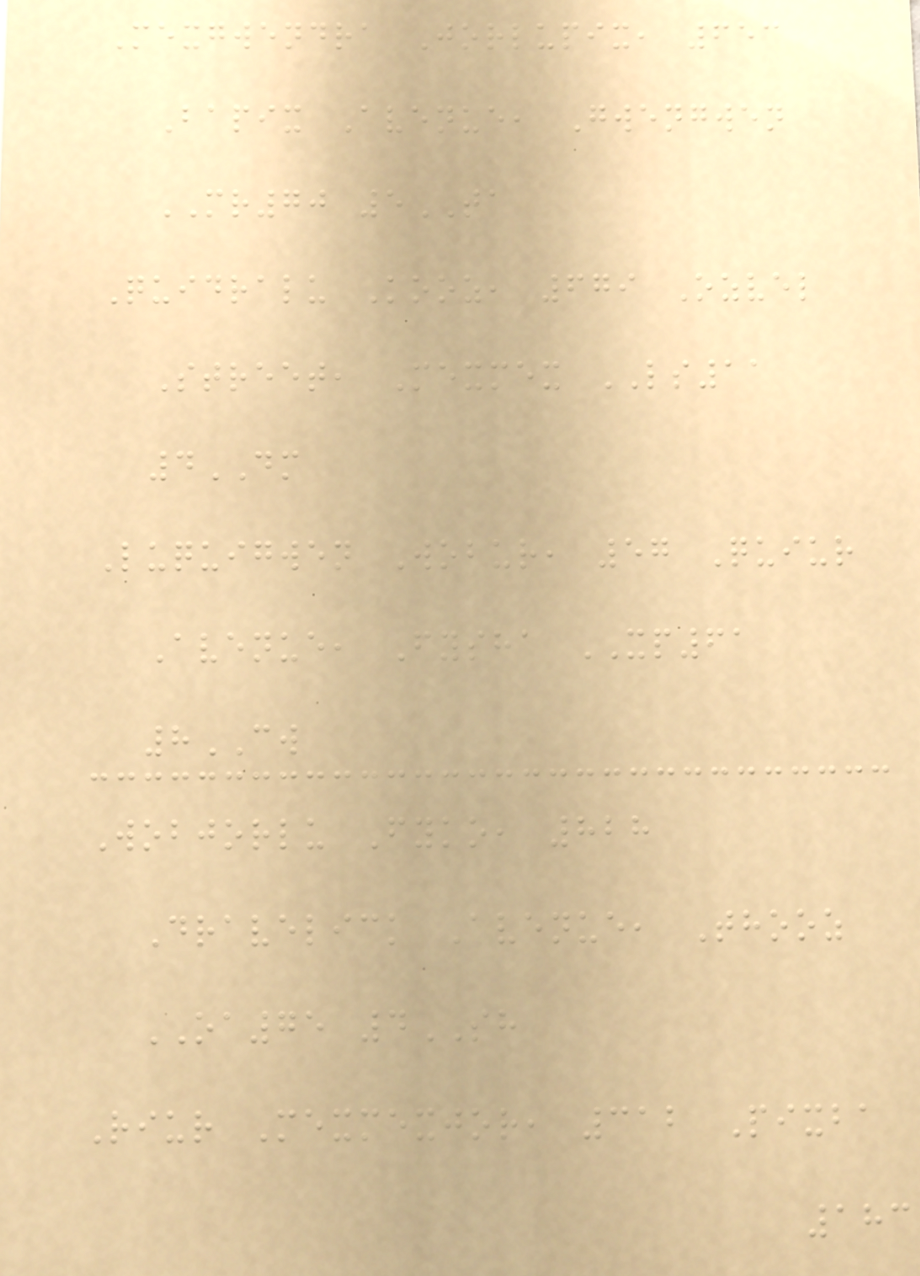Mexgwendra Jorlupix, 653
Bapix Avenue, Gwengwen
MR70 5TA
Quidralu Kooz, 679 Ozvel
Street, Mexmex LS11
4DM
Luquigwen Wobur, 57 Quiur
Avenue, Fysha XP61
8CW
Wobjorlu Fyko, 828
Dravelick Avenue, Thooz
OA75 4SH
Riur Mexmexjor, 312 Pixba
183
